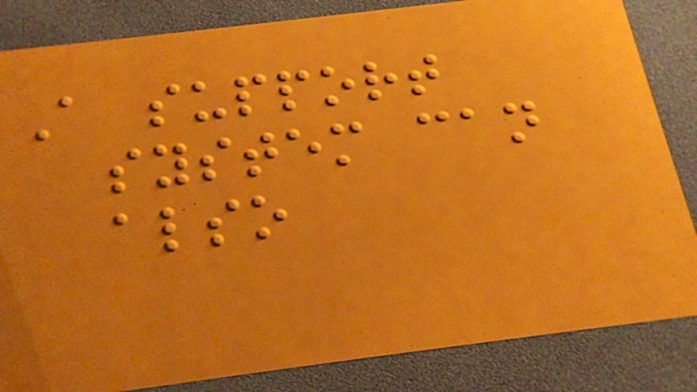A support
system can
also
